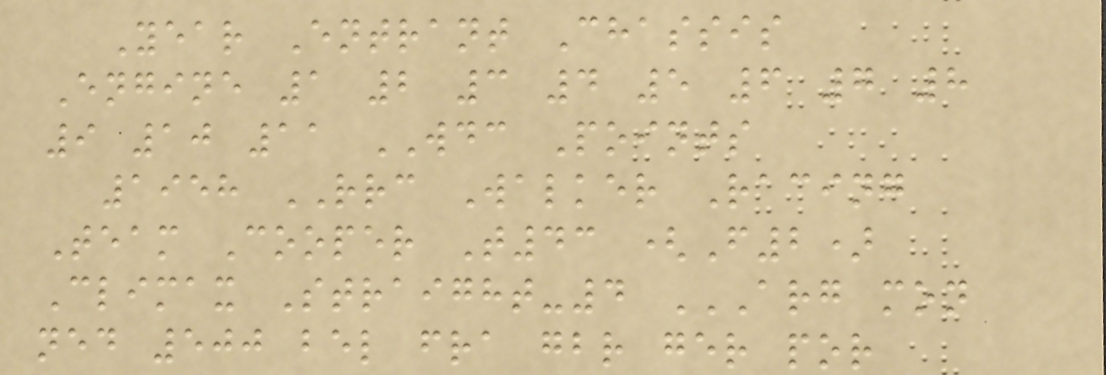Year Entrant Chassis
Engine 1 2 3 4 5 6 7 8
9 10 11 WDC Points
1958 RRC Walker Racing
Team Cooper T43 (F2)
Climax Straight-4 ARG MON
NED 500 BEL FRA GBR GER POR
